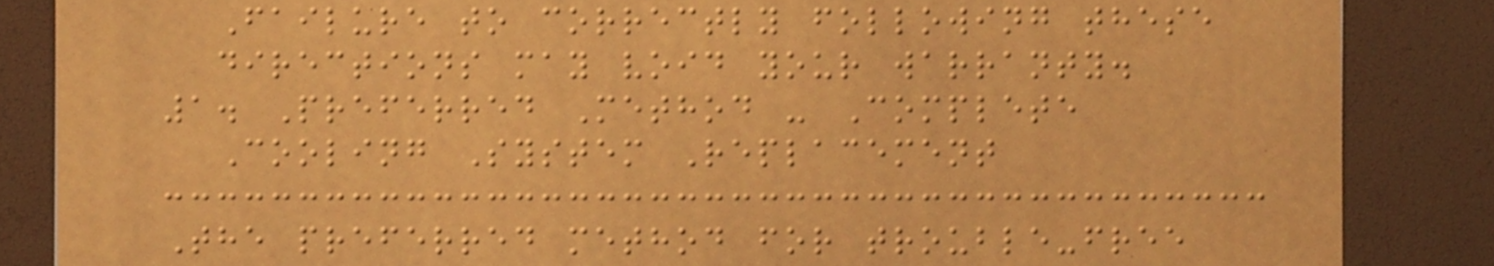Failure to correctly following these
directions may void your warranty.
1. Preferred Method - Complete
Cooling System Replacement
The preferred method for trouble-free
